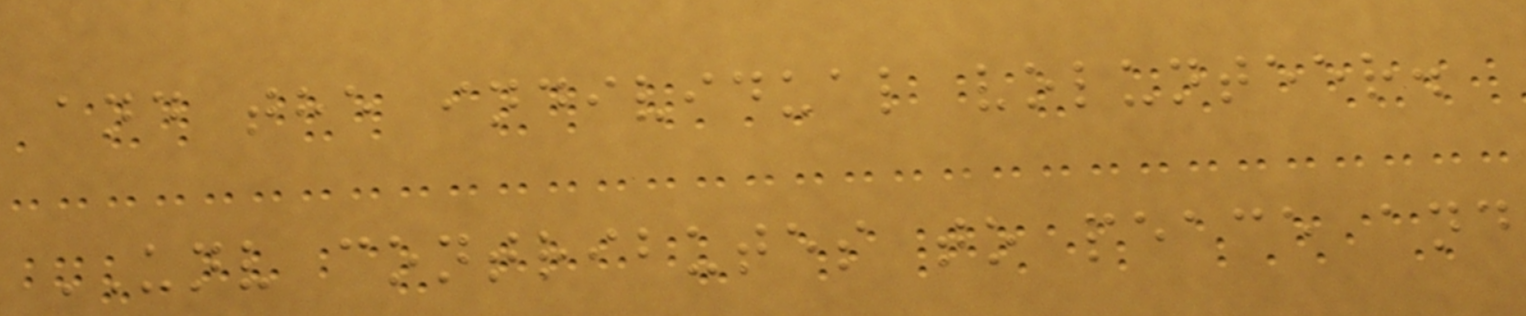and the individual volunteer.
UNV contributes to peace and
